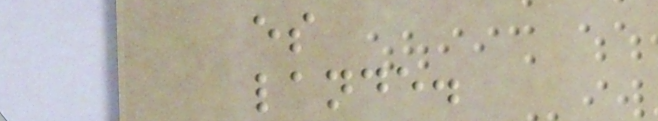es
lande.
